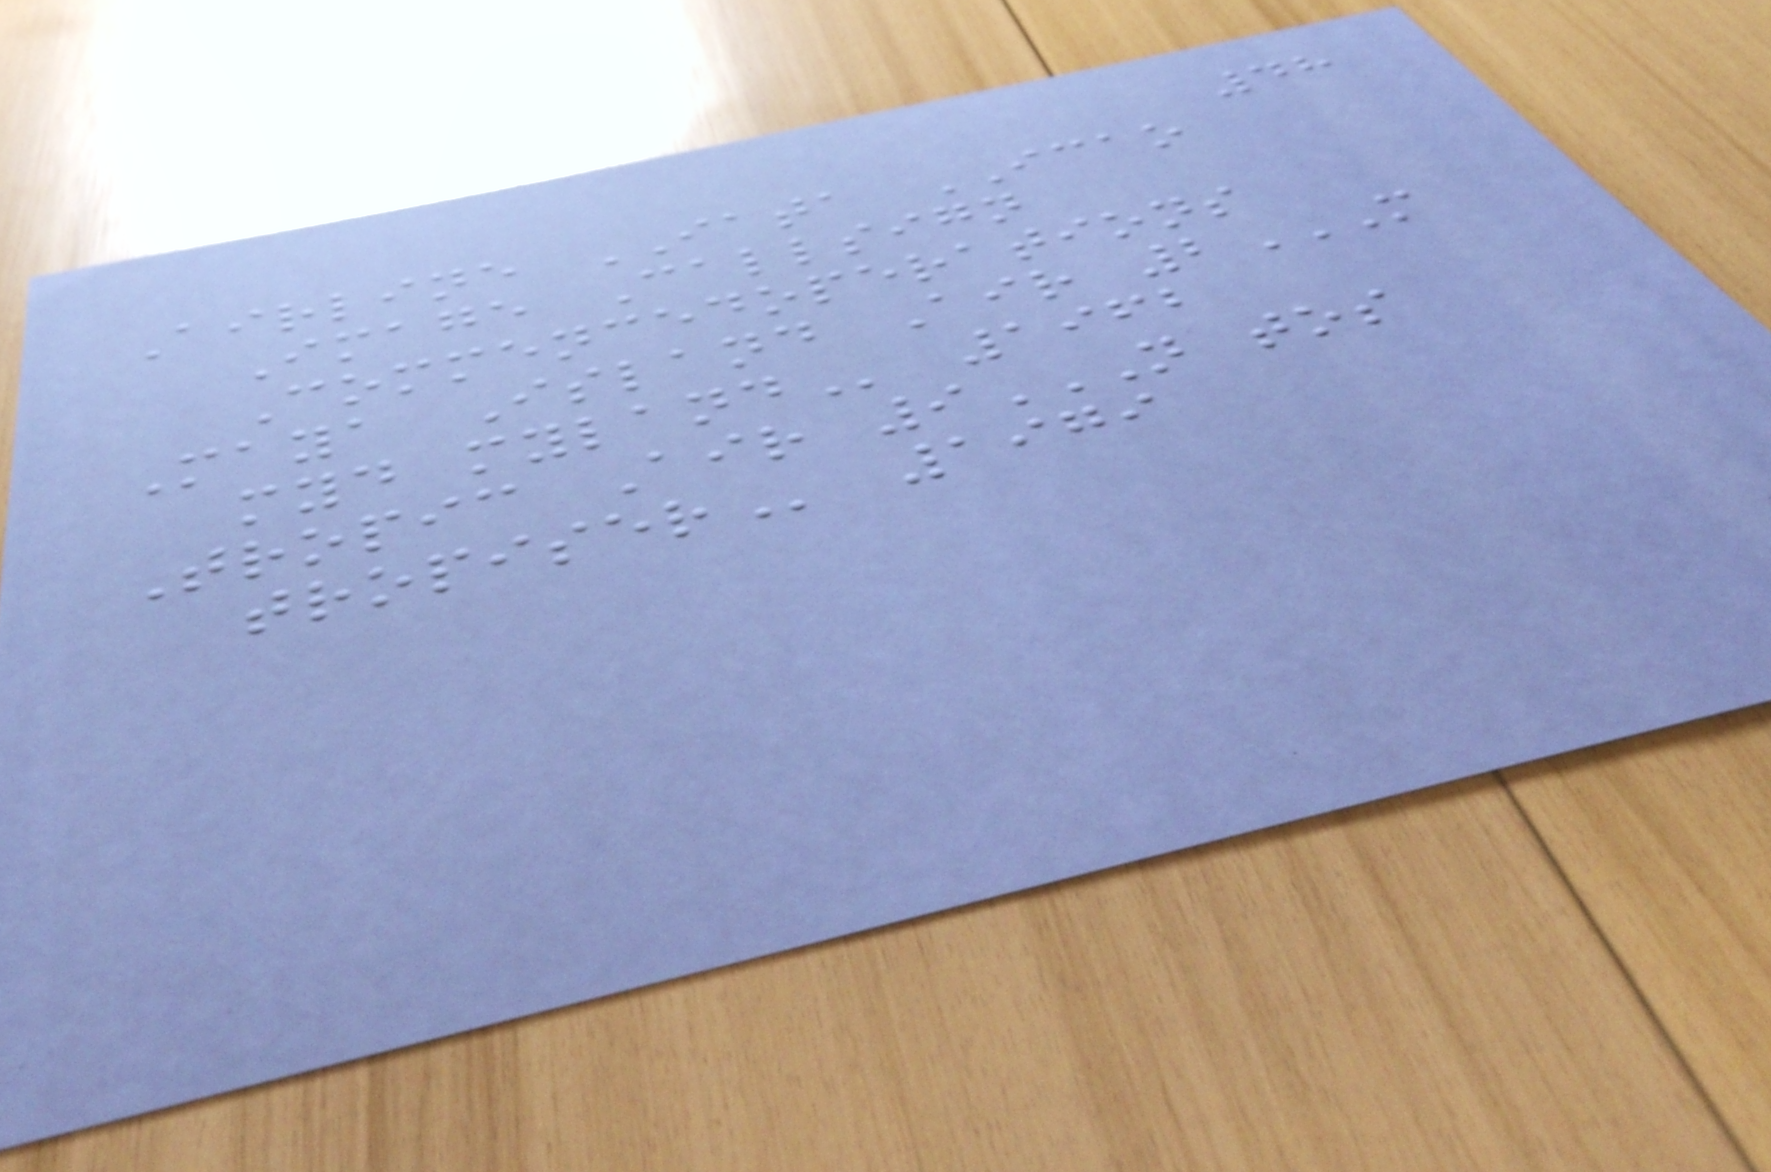48
Airline IATA ICAO
Image Callsign
Commencedoperations
Maya Island Air 2M
MYD MYLAND 1962
Tropic Air 9N TOS
TROPISER 1979
